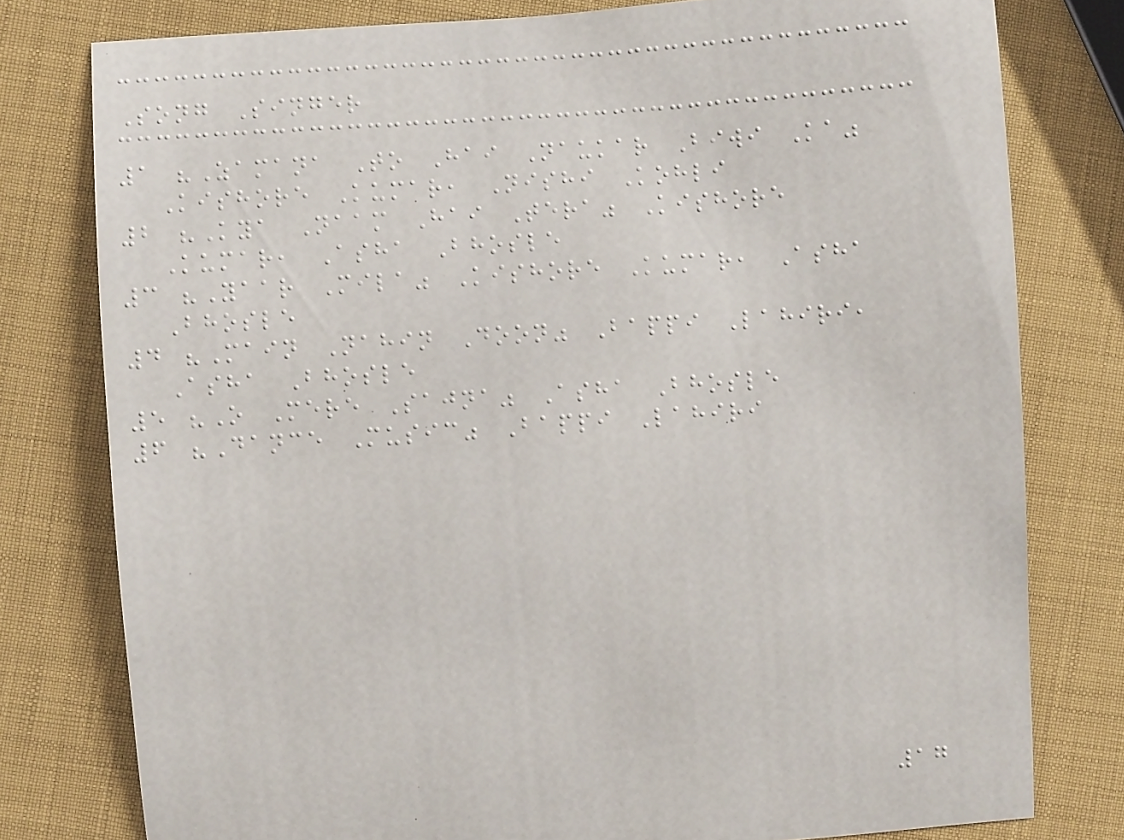Song Singer
1 "Zamana To Hai Naukar Biwi Ka"
Kishore Kumar, Nishi Kohli
2 "Kya Naam Hai Tera" Kishore
Kumar, Asha Bhosle
3 "Yaar Mila" Kishore Kumar, Asha
Bhosle
4 "Main Nahin Doon" Bappi Lahiri,
Asha Bhosle
5 "O Mere Sajna" Asha Bhosle
6 "Dance Music" Bappi Lahiri
17
